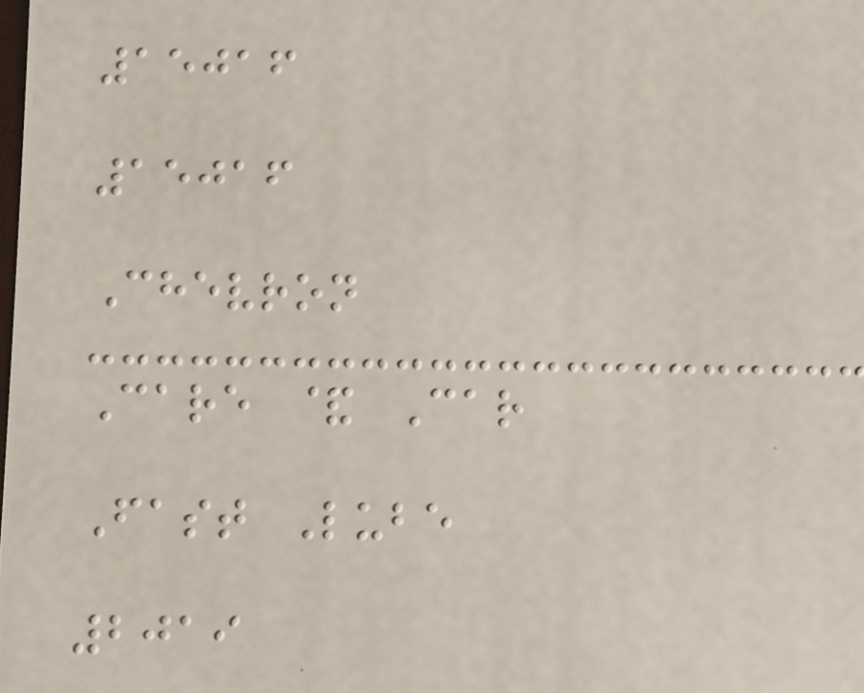15016
15016
Chevron
Care & Car
Fast Lube
2019
